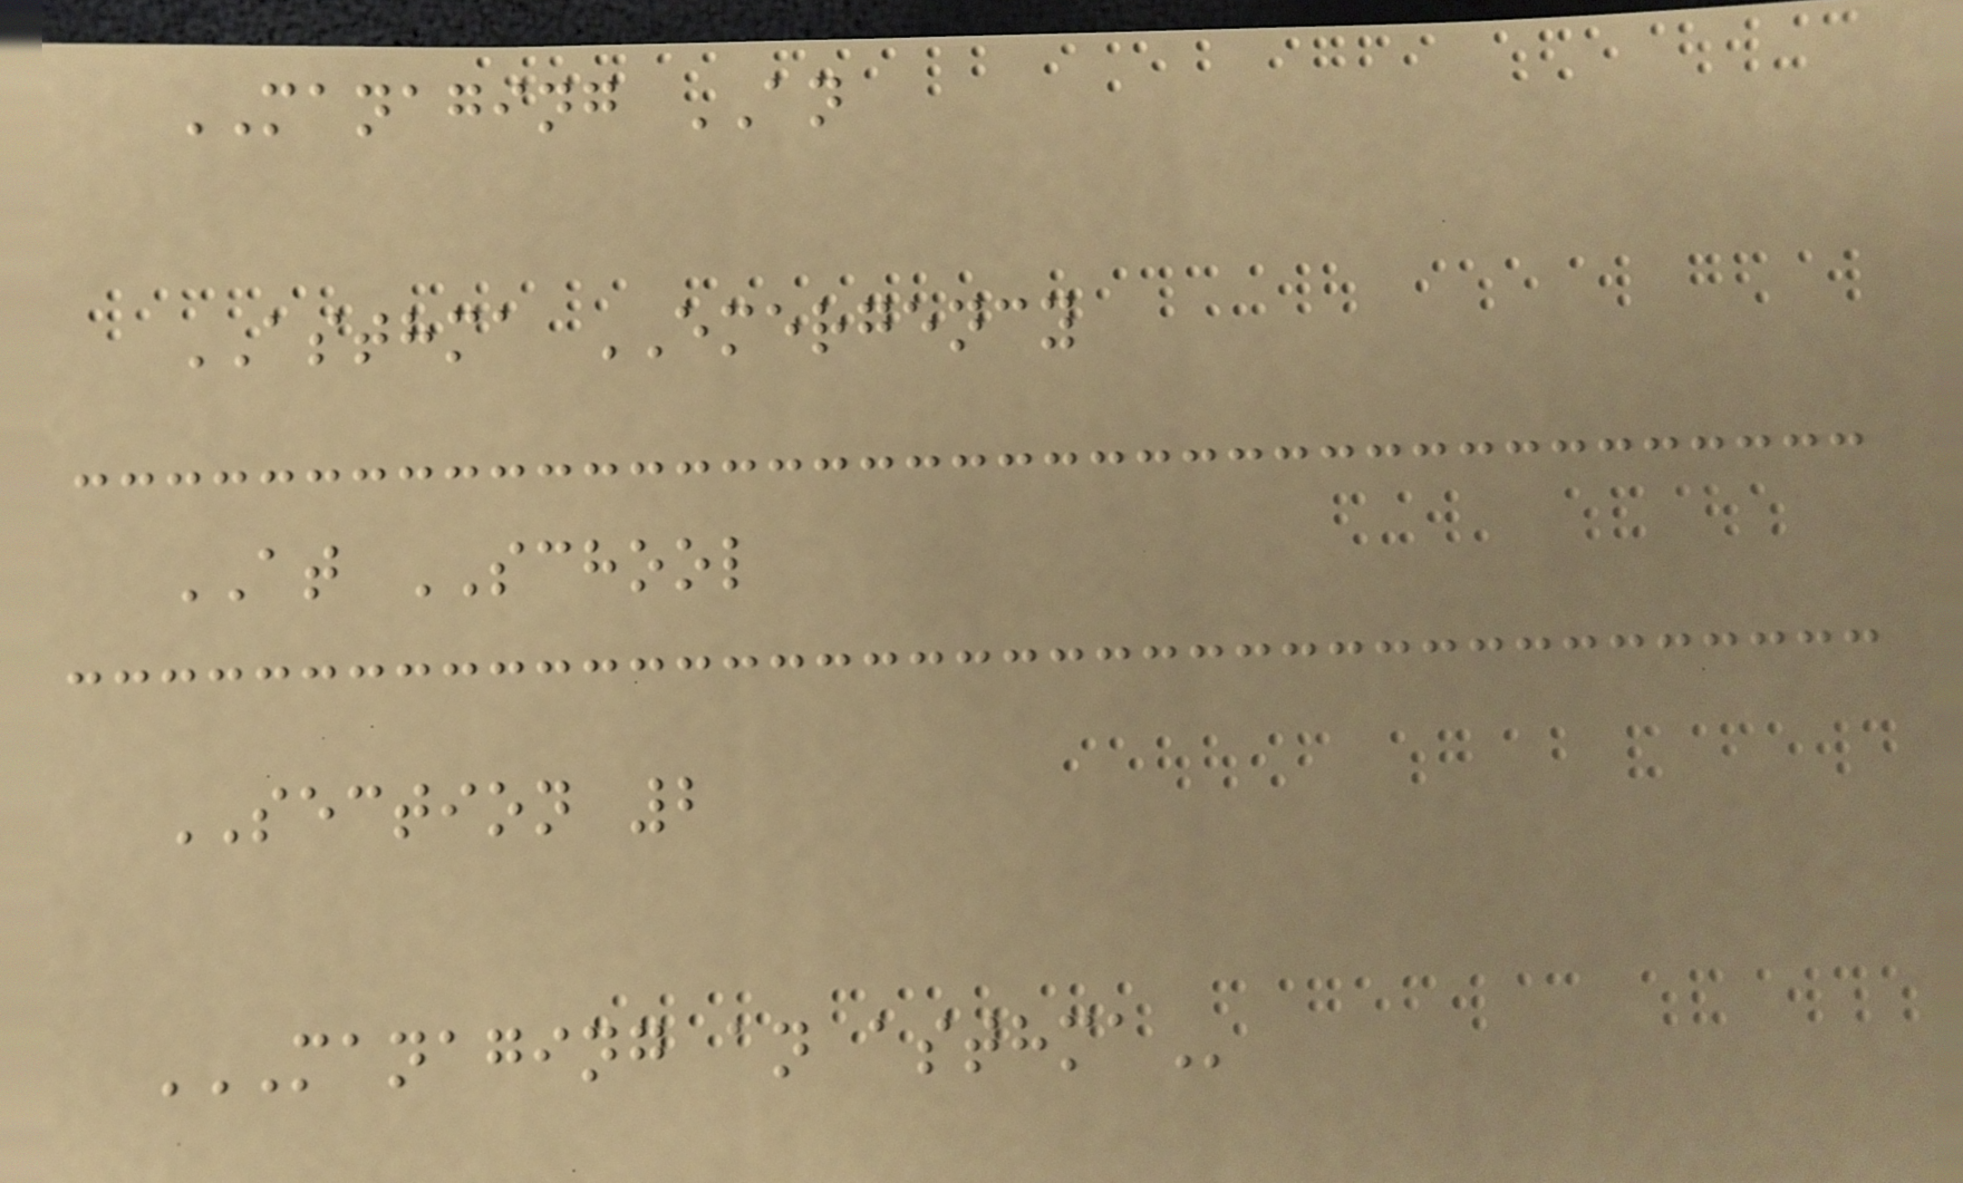MANAGING AN
ASTHMA EMERGENCY
AT SCHOOL
SECTION 2
MANAGING AN ASTHMA
